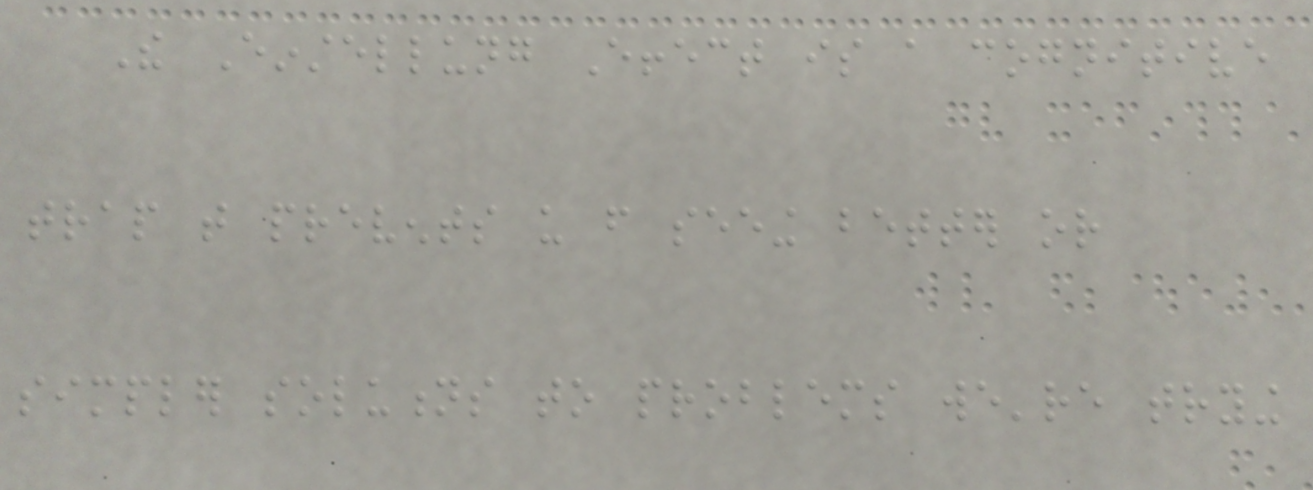The Einstellung Effect is a cognitive
trap that prevents us from seeing better or
simpler solutions to problems we're trying
